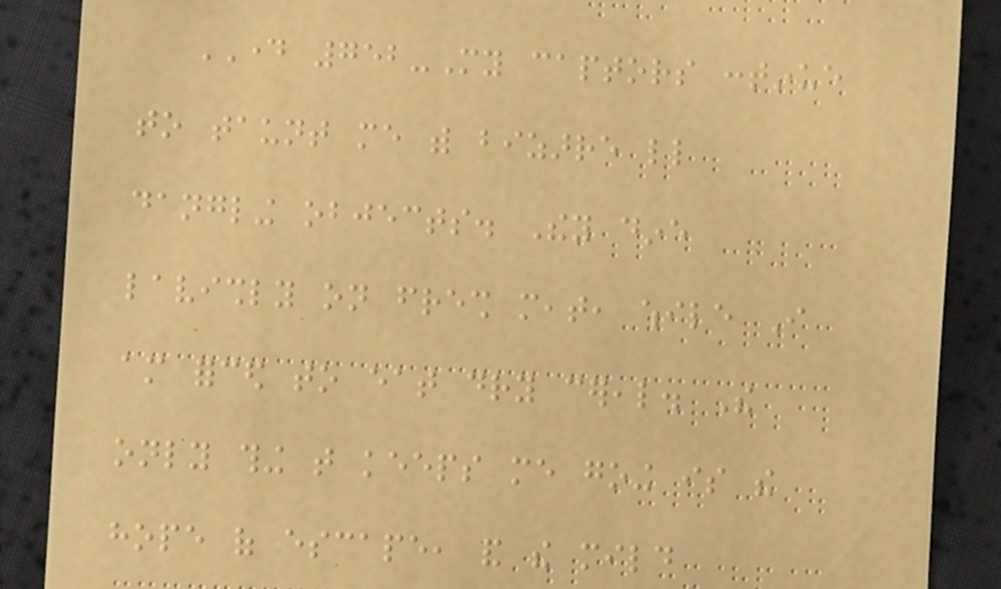DAY 752-My captors continue
to taunt me with bizarre little
dangling objects. They dine
lavishly on fresh meat, while I
am forced to eat dry cereal. The
only thing that keeps me going is the
hope of escape, and the mild
